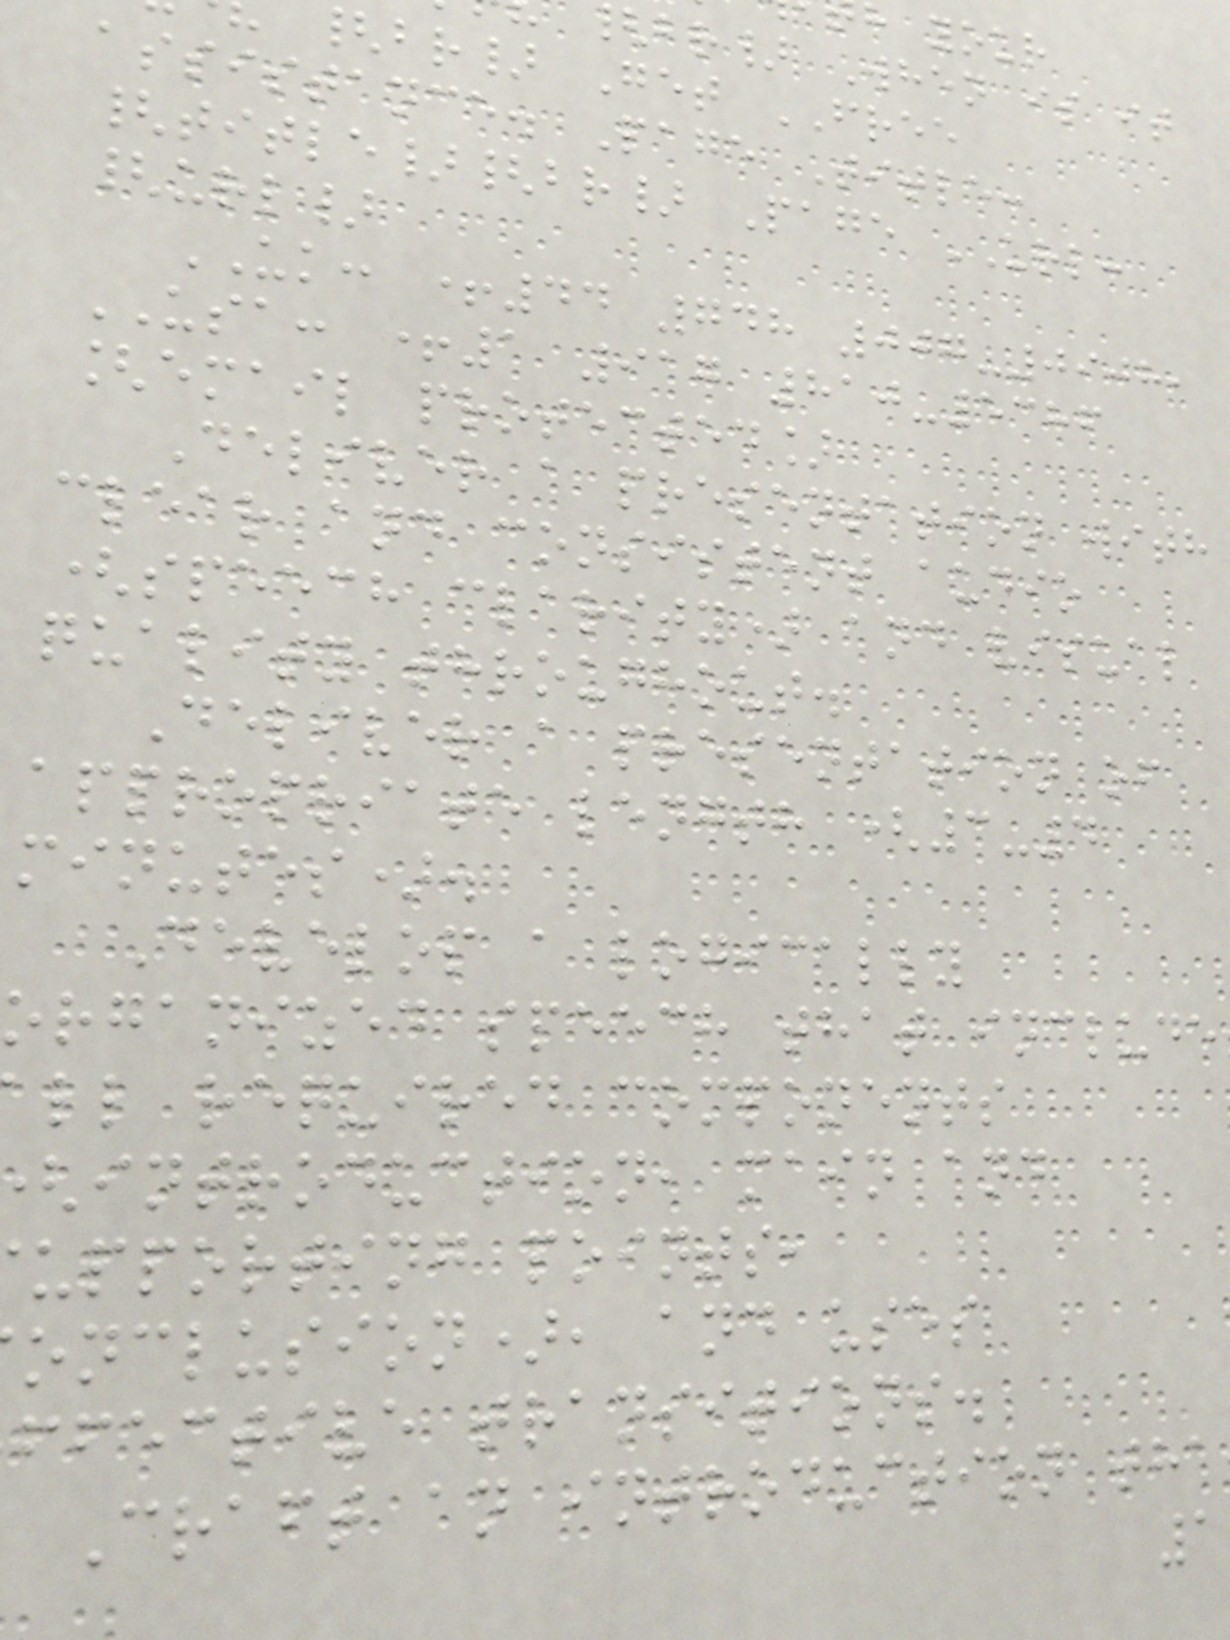h your
br} When is it
{br} Get FREE
assistance. Page Title:
{title}{br} Page URL:
{url}
UK: +44 748 007-0908,
USA: +1 917 810-5386
[email protected]
Deliver a presentation with
clear and consistent audio
(speech clarity) and visual
quality throughout.
Deliver a presentation of
appropriate length (3-4
minutes).
Develop a logically
organized speech that include
ll required components
introduction, main and
upporting points,
onclusion), and uses
ffective transitions.
Craft an introduction tha
